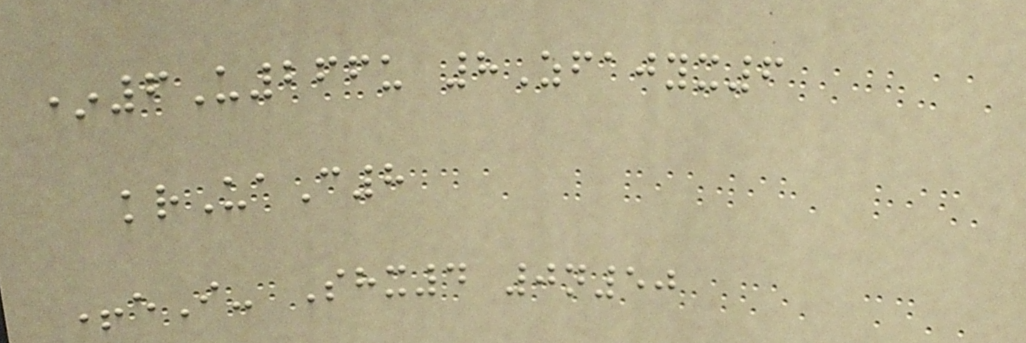*6U266u 8Zfajyx6
krUaC8
+eI- Shx4 0n50
